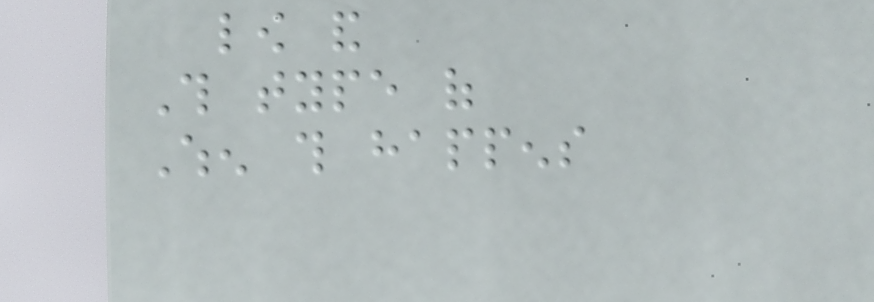low and
This type of
When this happens
